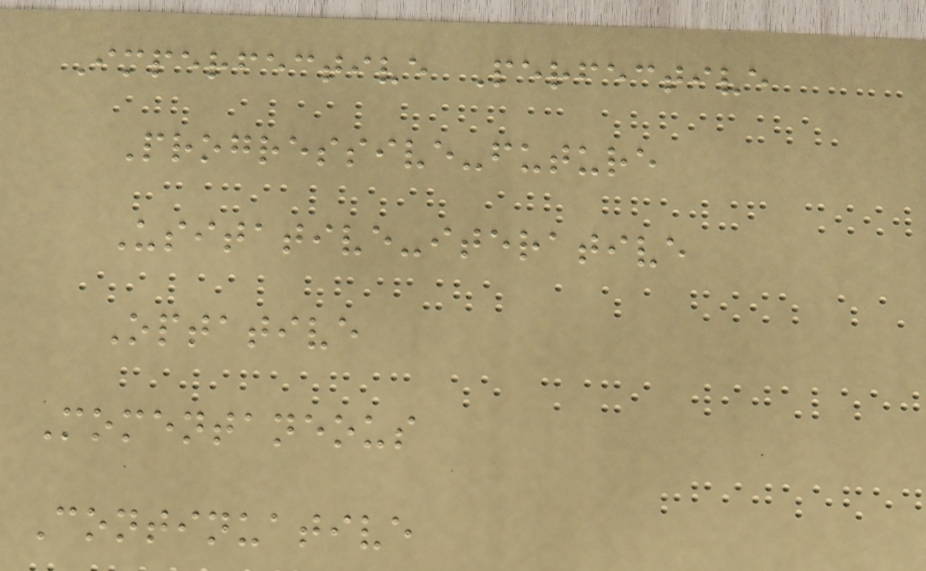Imperfective Perfective
Progressive-future
Usitative-iterative
Optative
Momentaneous
Continuative
